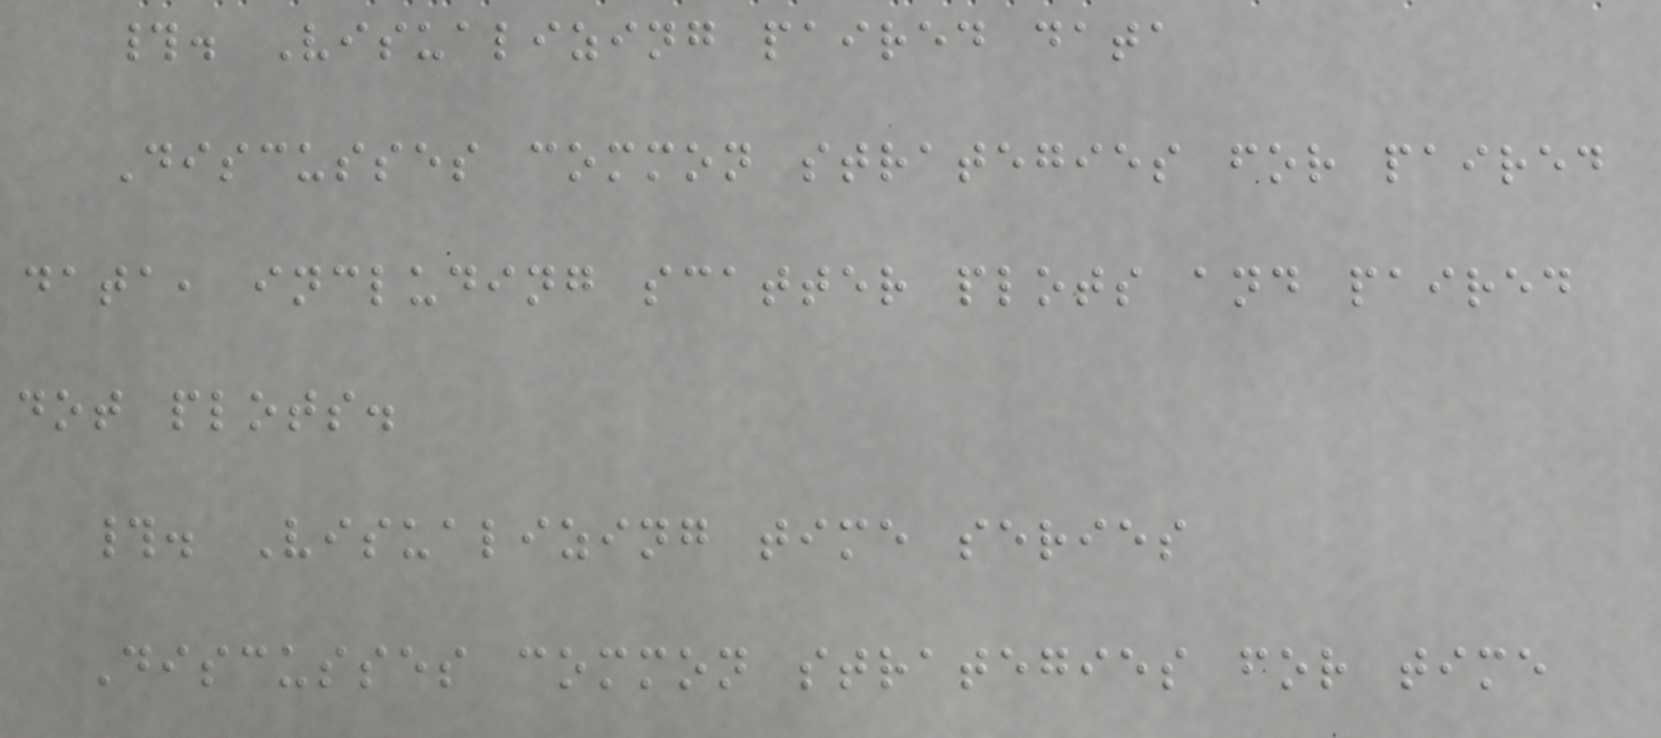#. Visualizing paired data
Discusses common strategies for paired
data, including scatter plots and paired
dot plots.
#. Visualizing time series
Discusses common strategies for time
